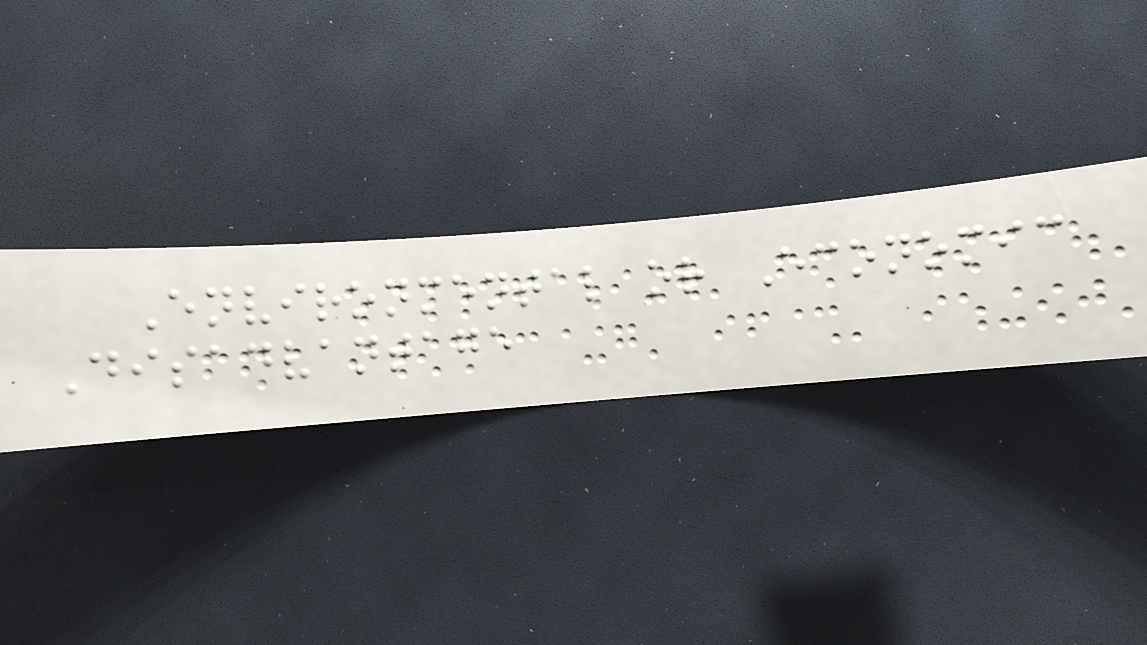Environmental or Economic
Disadvantage
